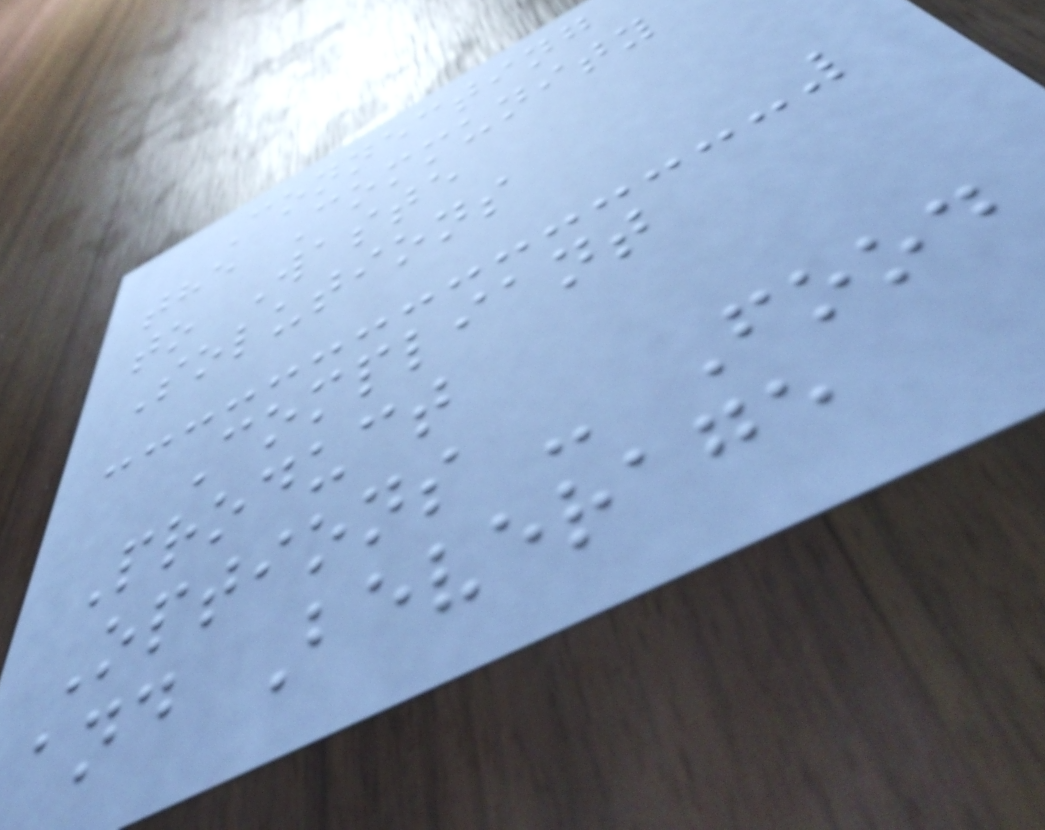Connecting
the Community
to Waste
Solutions
Compliant
Product
Options - Food
and Beverage
